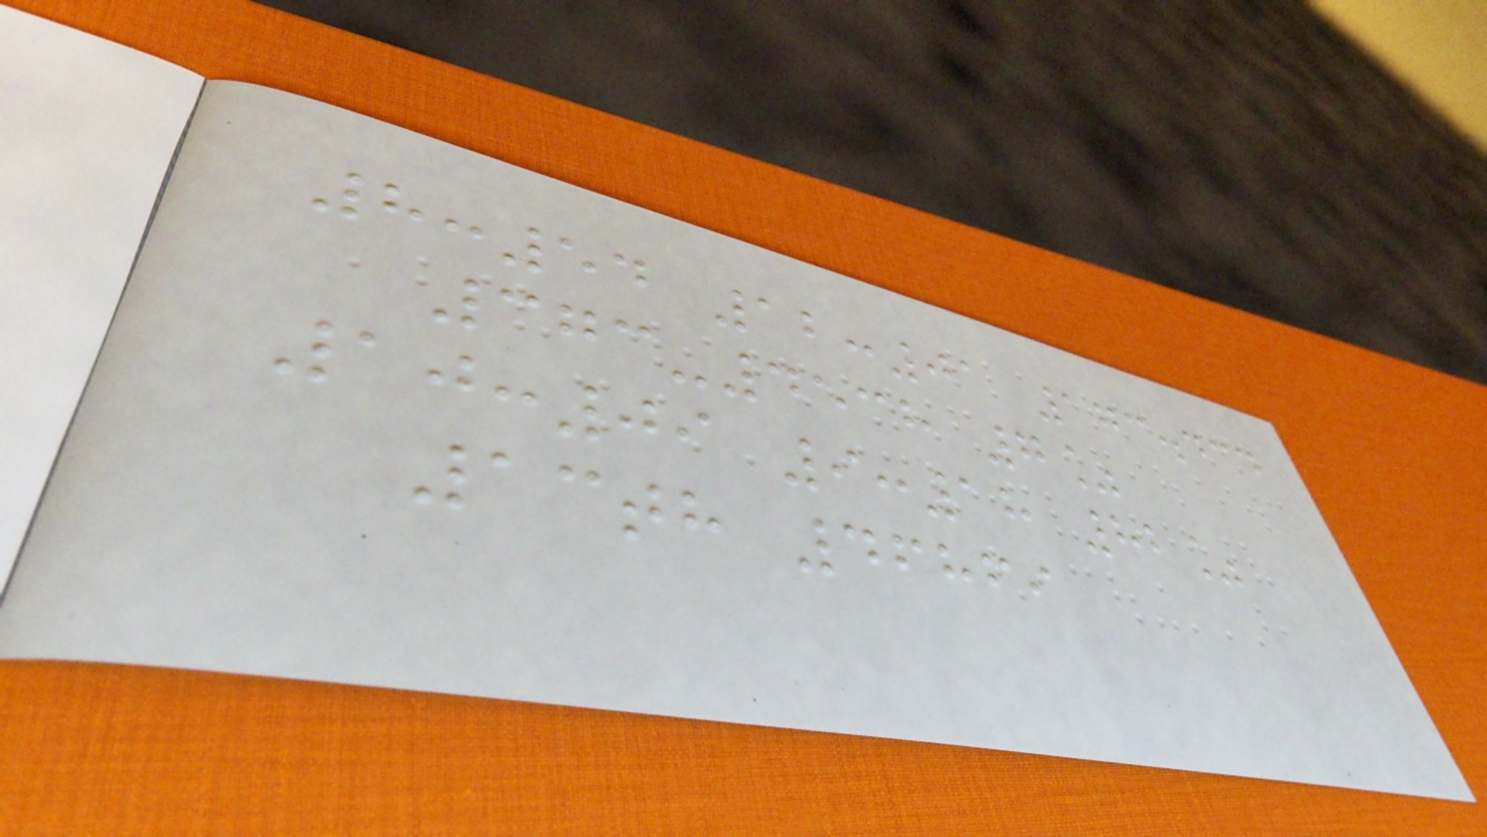8:54 12:01 173.434
373-4538 7%
10:09 9:18 82%
13th 46869
